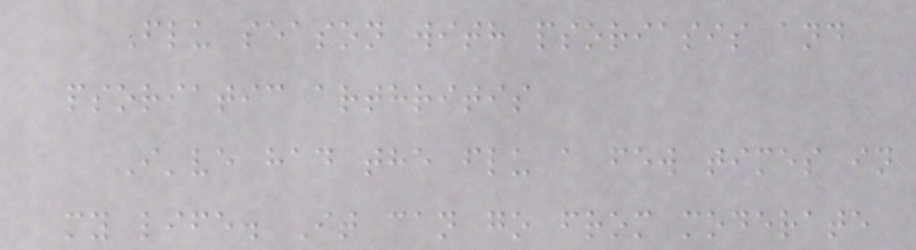Flu season with psoriasis and
psoriatic arthritis
I've had the flu a few times in
my life. It can go from moderate
